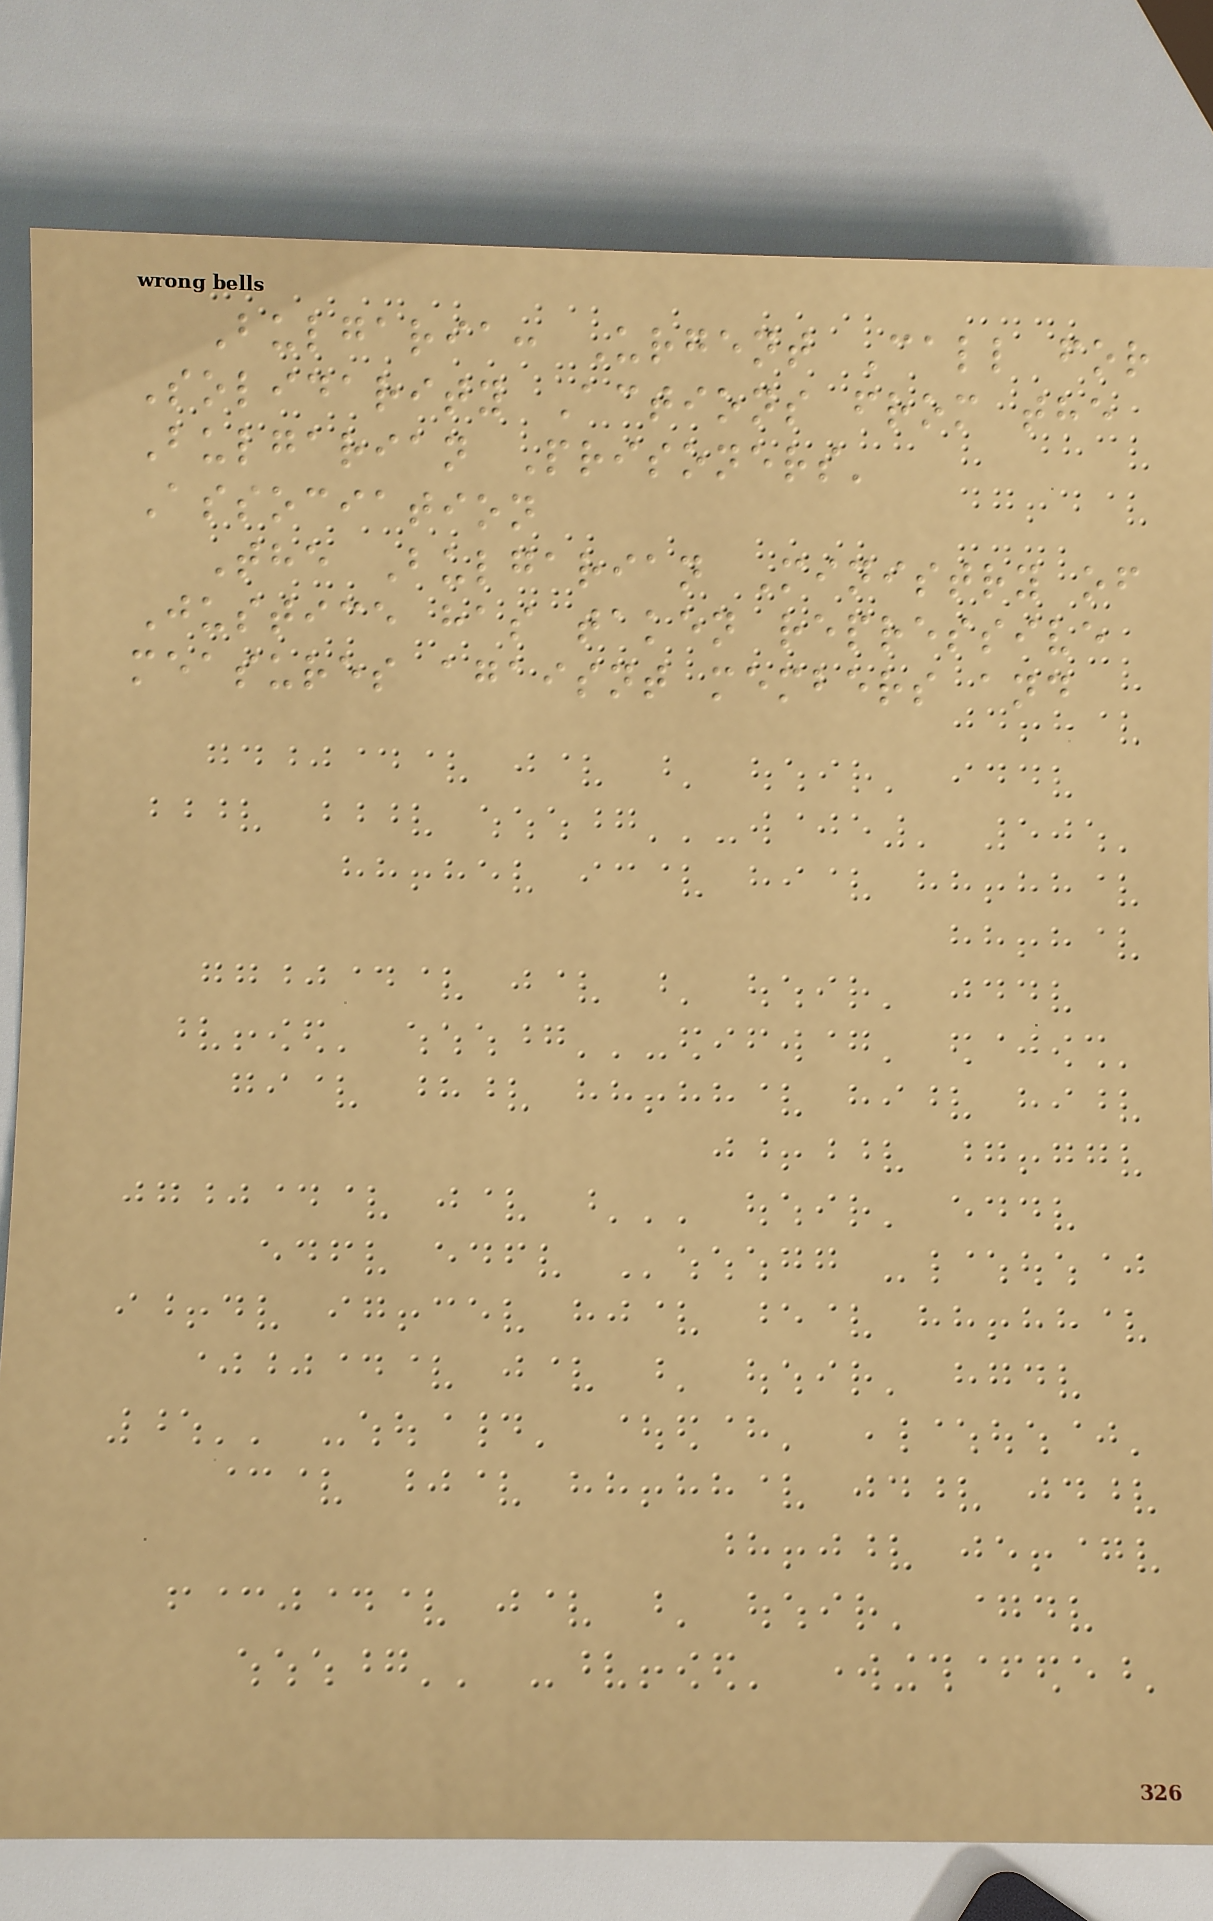Bulgaria: Urgent Call for
Solidarity Actions from the
Bulgarian Prisoners'
Association
The Bulgarian Ministry of
Justice has taken repressive
measures agaisnt members and
